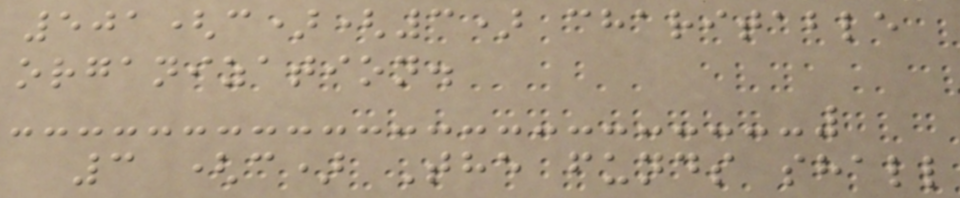501(c)(3) charitable
organization.
3 (c) The funds shall
